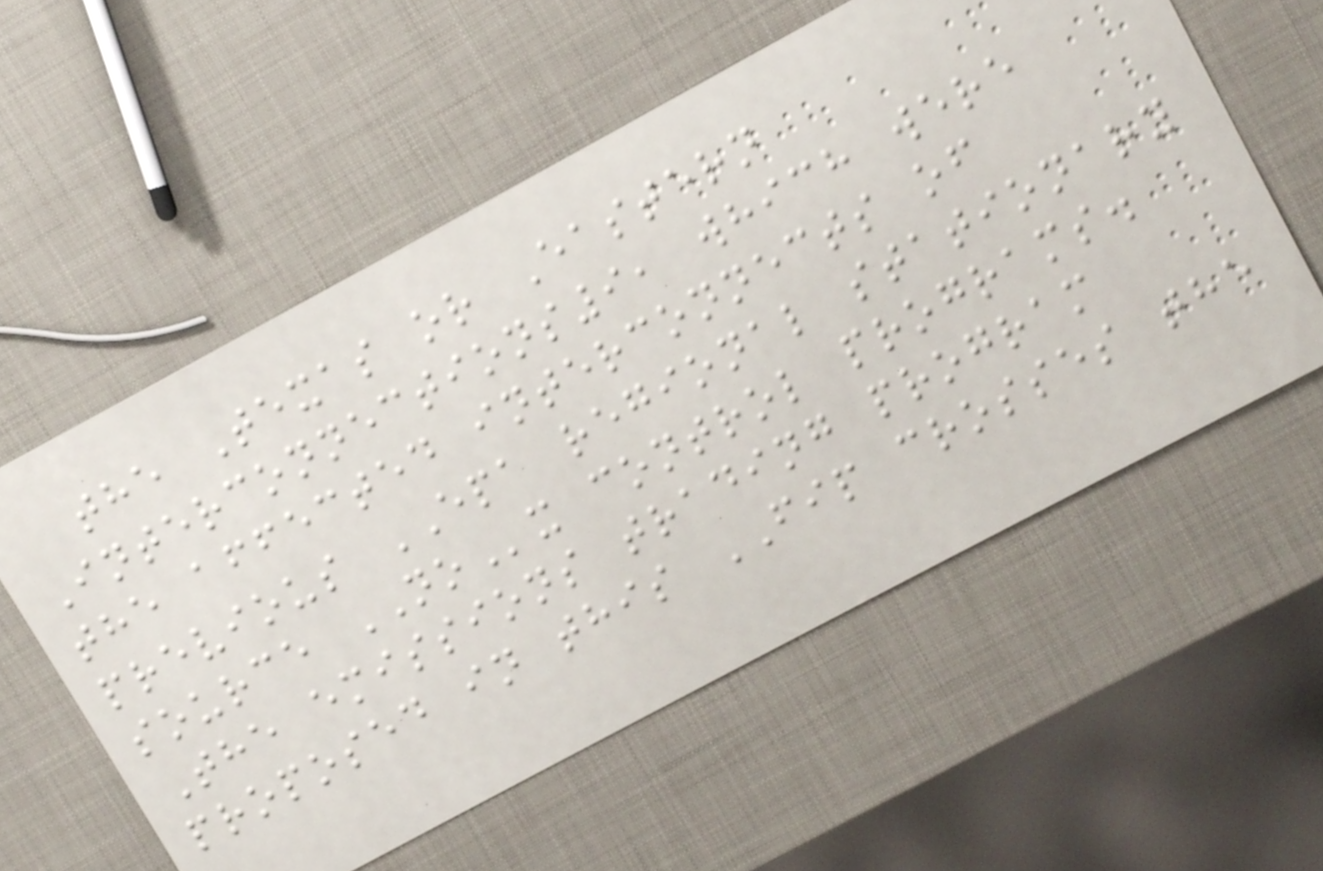the Texas or Eastern
Interconnections9, which were
the affected interconnects of
previous EPA regional stationary
source NOx control programs.
The emissions trading program
proposed in this FIP crosses the
